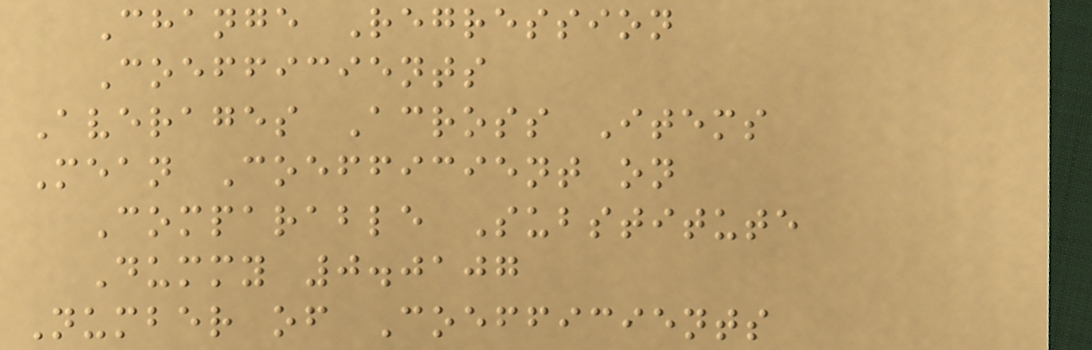Change Regression
Coefficients
Averages Across Items
Mean Coefficient on
Comparable Substitute
Dummy 0.0107
Number of Coefficients
